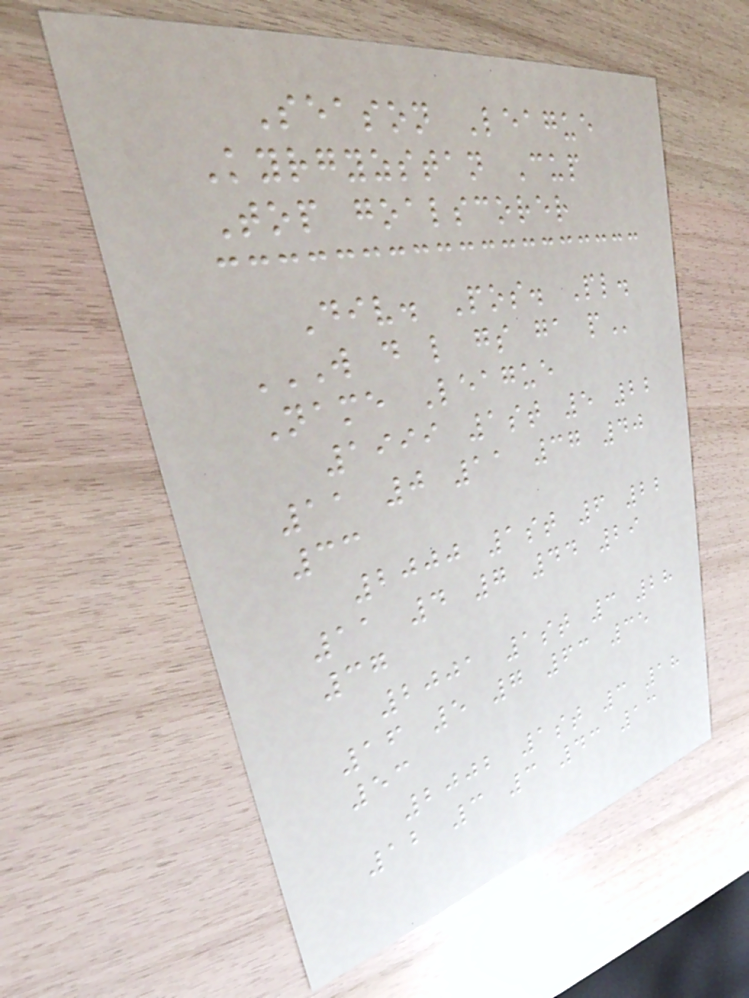Season League
Kyrgyzstan Cup
Top goalscorer
Div. Pos. Pl.
W D L GS GA P
Name League
1999 1st 5 22
11 0 11 37 40
33
2000 1st 6 22
11 4 7 44 29
37
2001 1st 3 28
16 5 7 63 35
53
2002 1st 3 18
12 3 3 43 13
